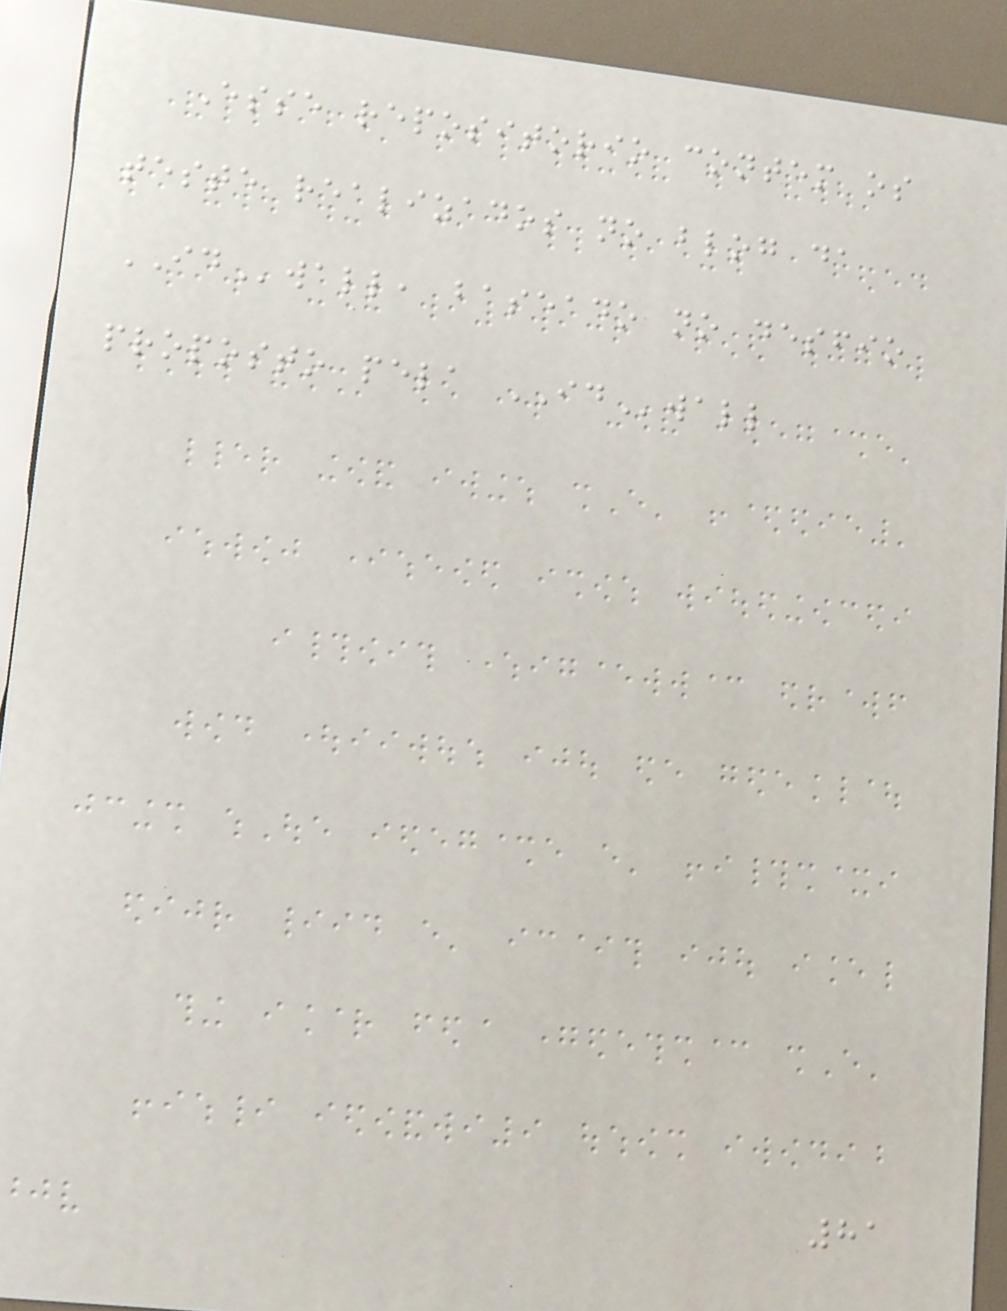Esse repositorio contem os
teste realizados no blog da
IDwall, baseado no desfio
proposto pela IDwall
81
